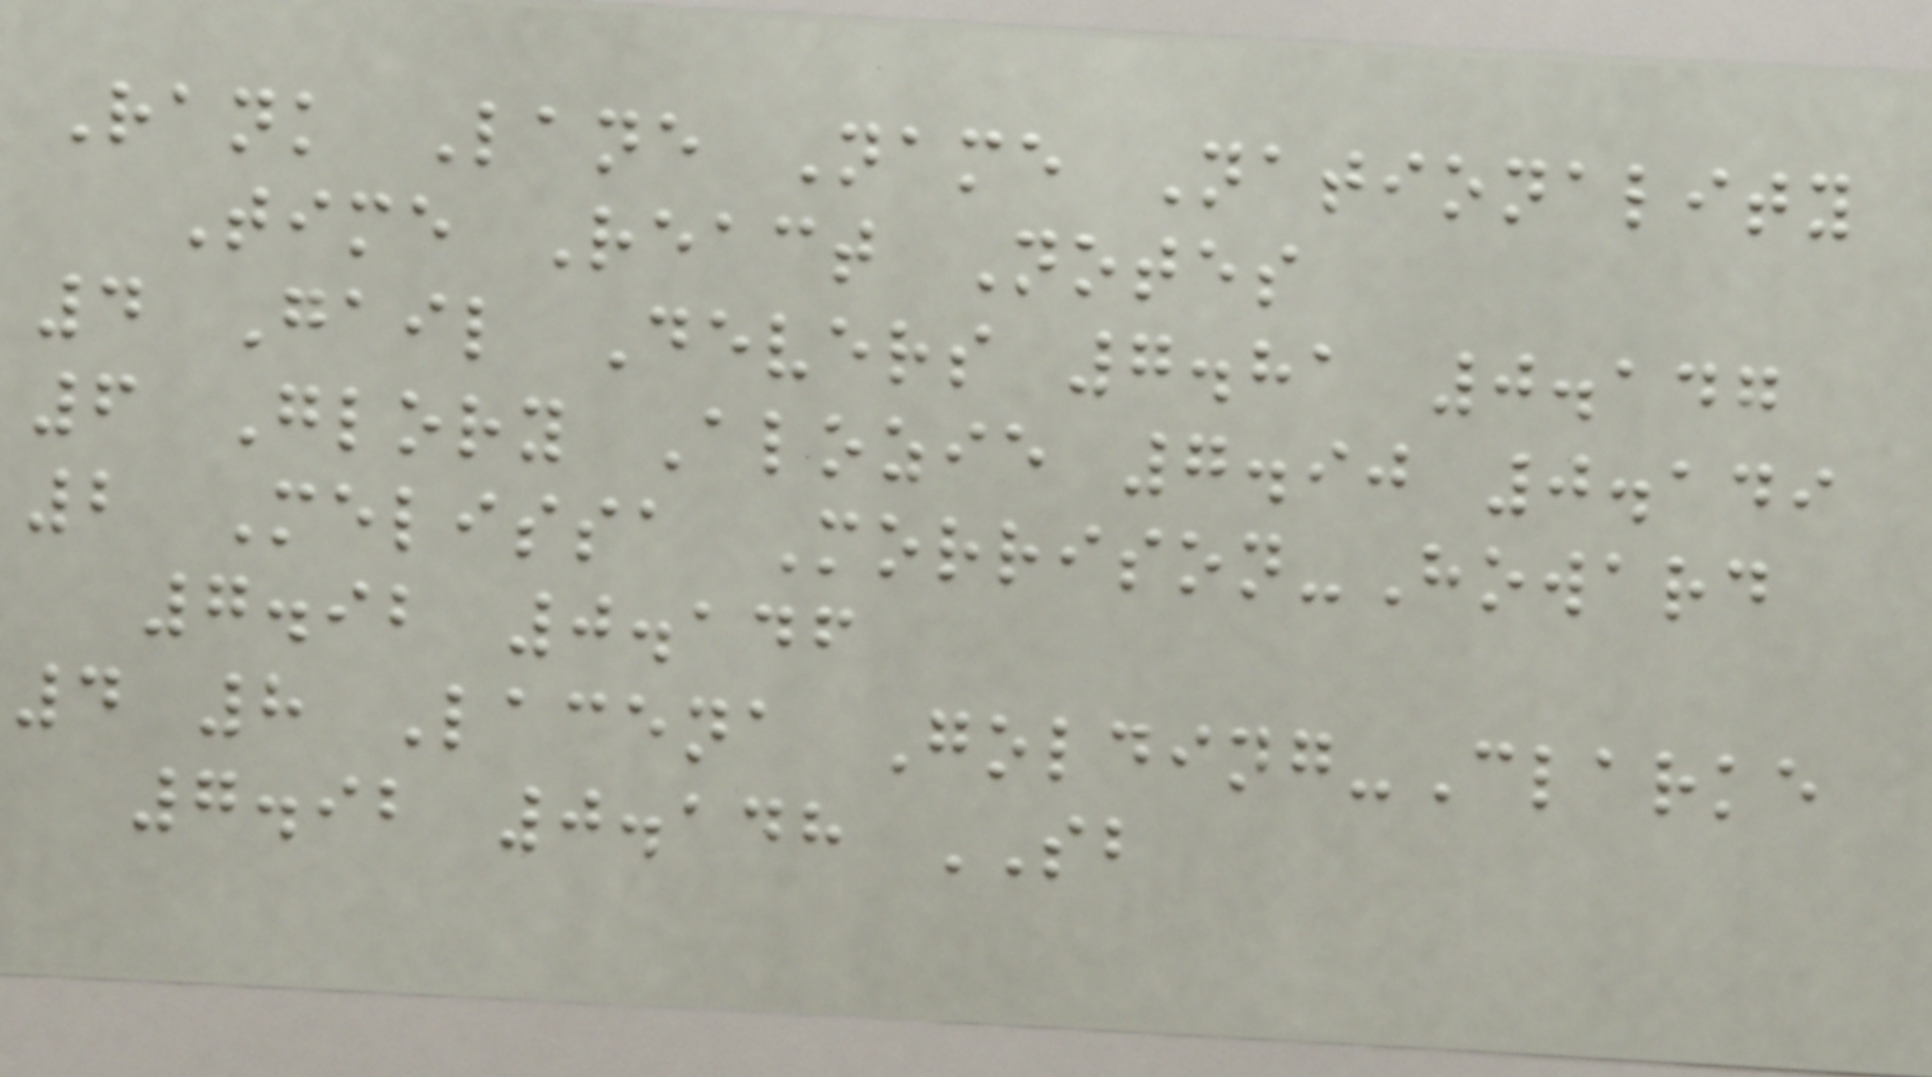Rank Lane Name Nationality
Time React Notes
4 Gail Devers 7.81 0.147
6 Glory Alozie 7.90 0.149
2 Melissa Morrison-Howard
7.92 0.146
4 8 Lacena Golding-Clarke
7.92 0.148 SB
